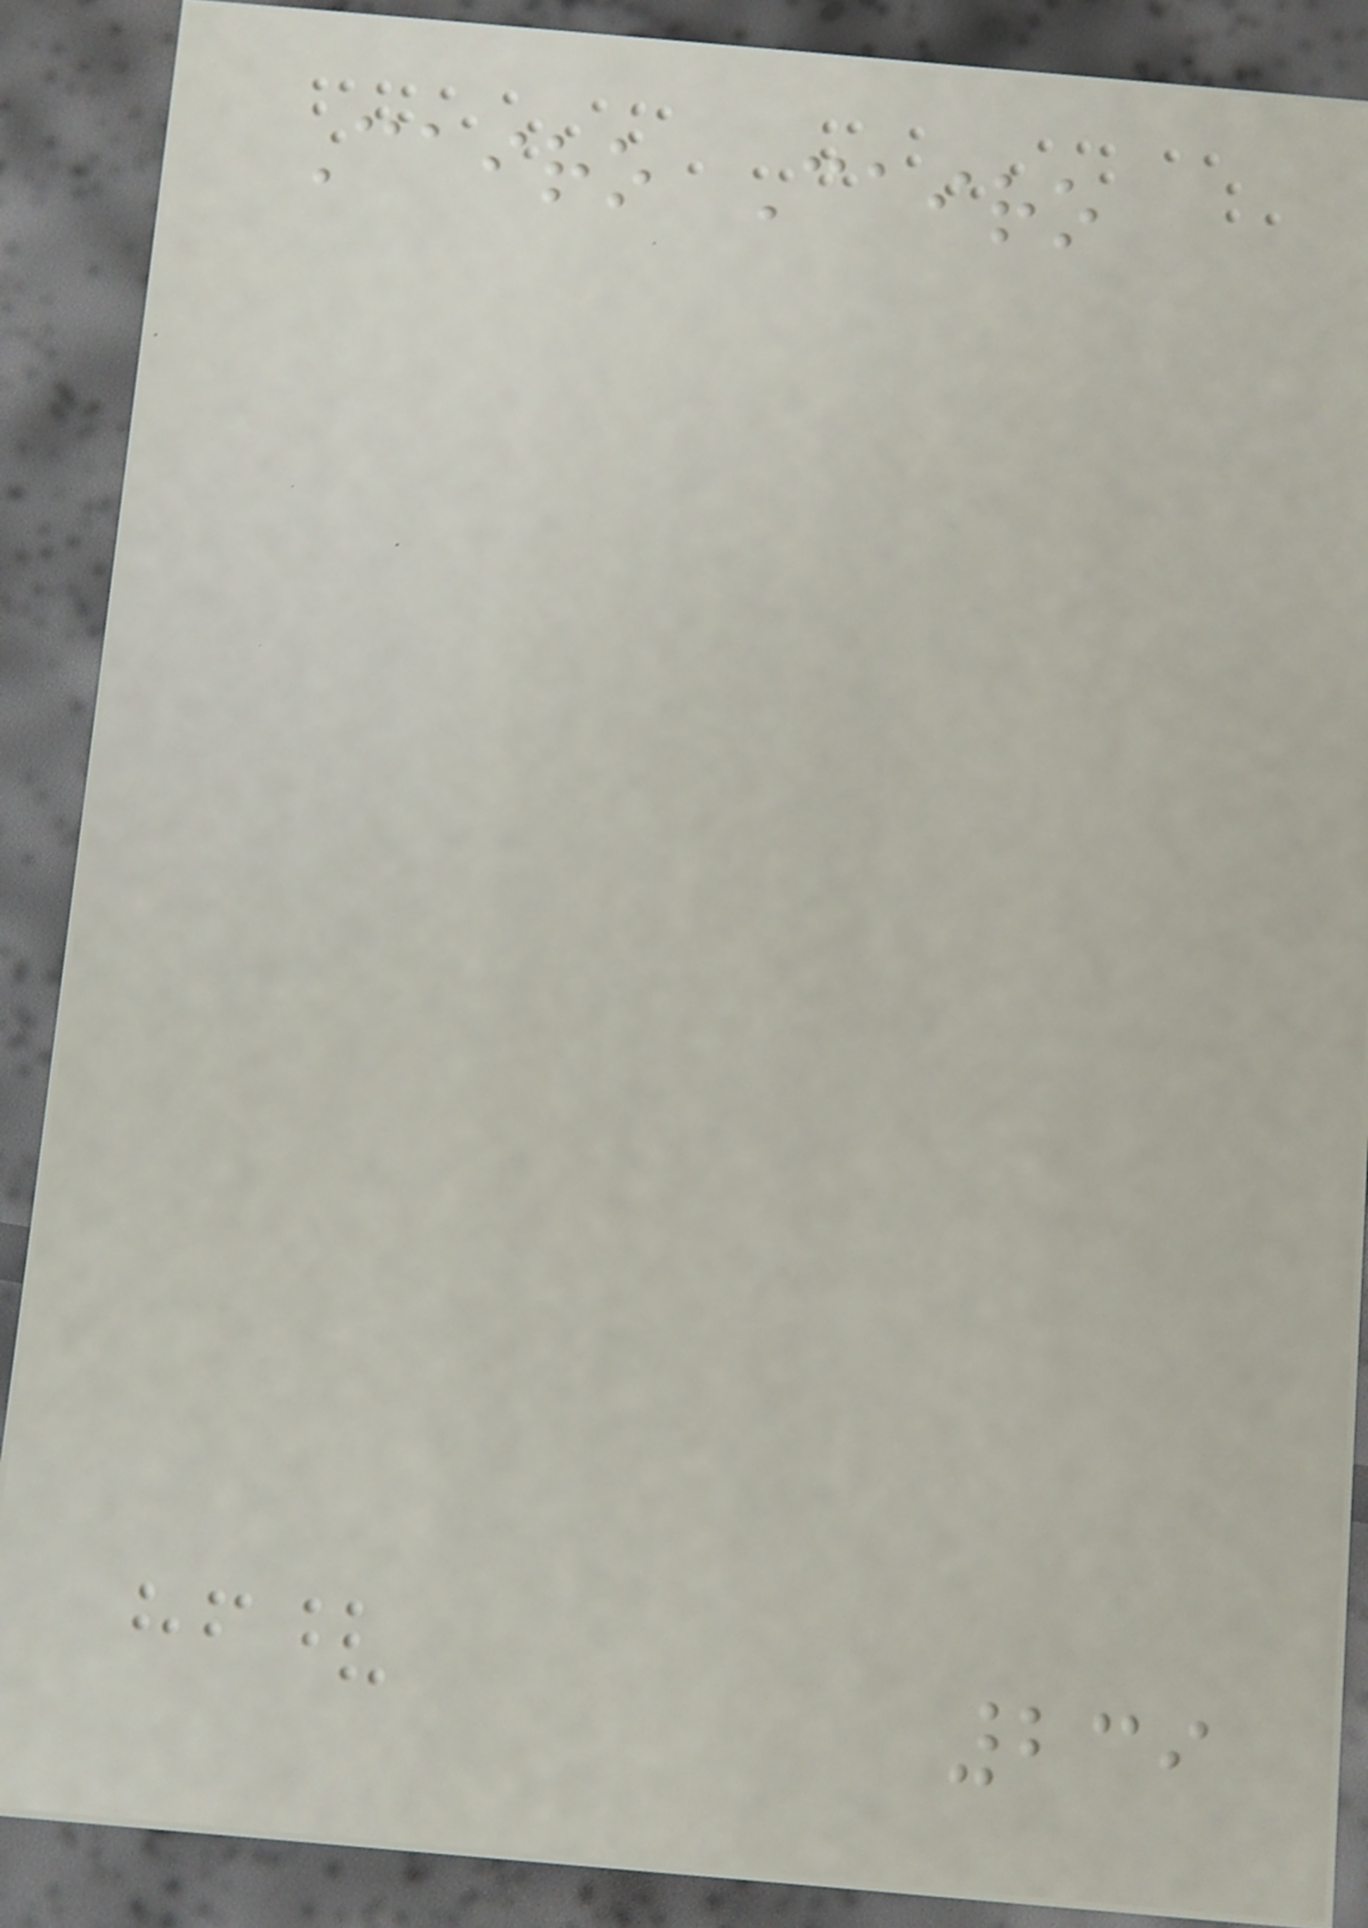Cairo Cairo
239
